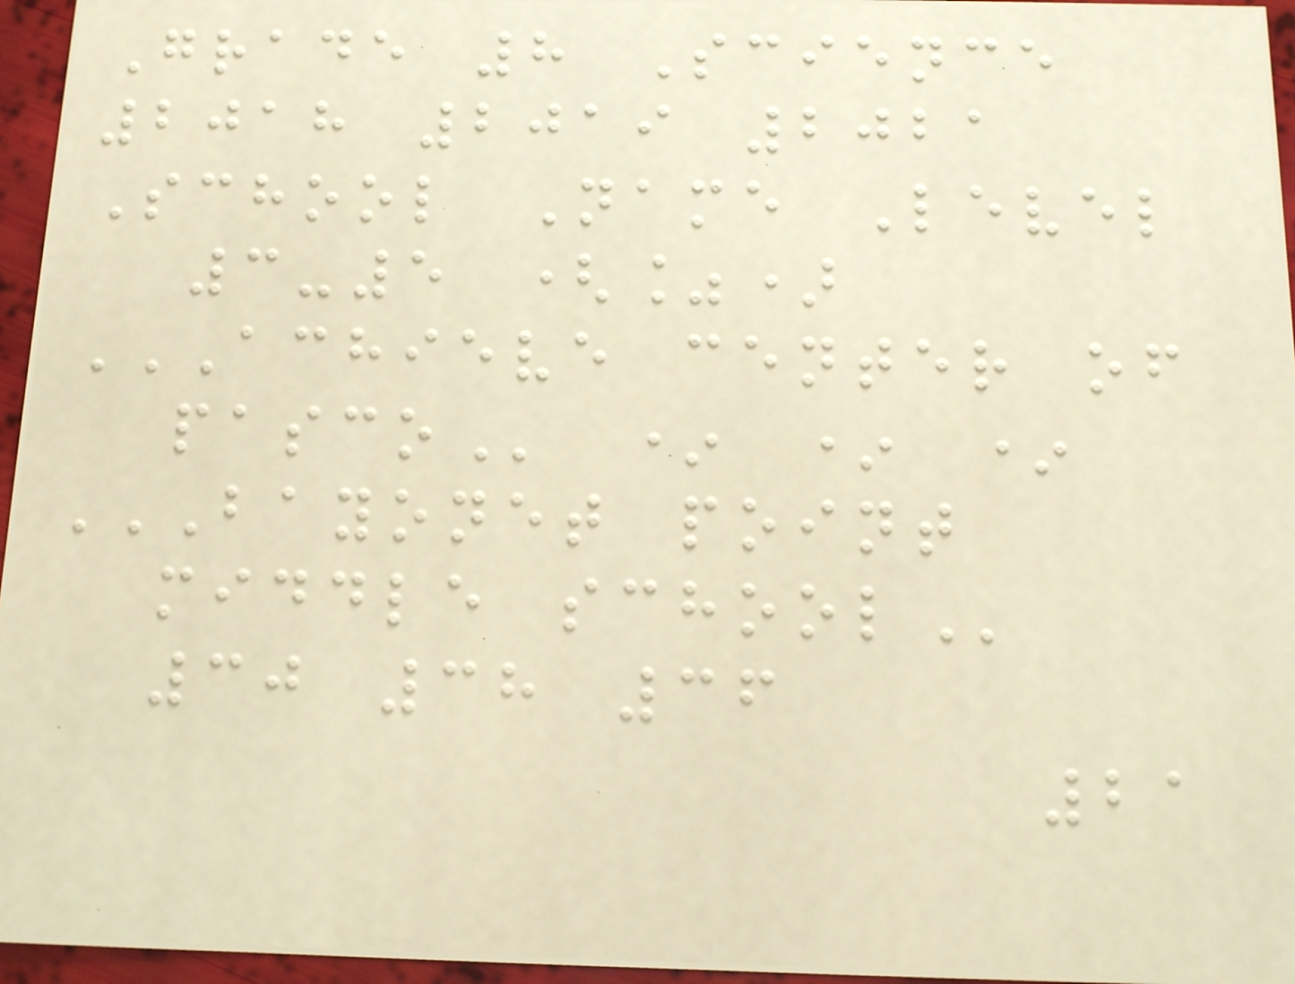Grade 8 Science
2018 2019 2021
School Name Level
3-5 (%)
ACHIEVE CENTER OF
PASCO * * *
BAYONET POINT
MIDDLE SCHOOL
30 38 36
21
